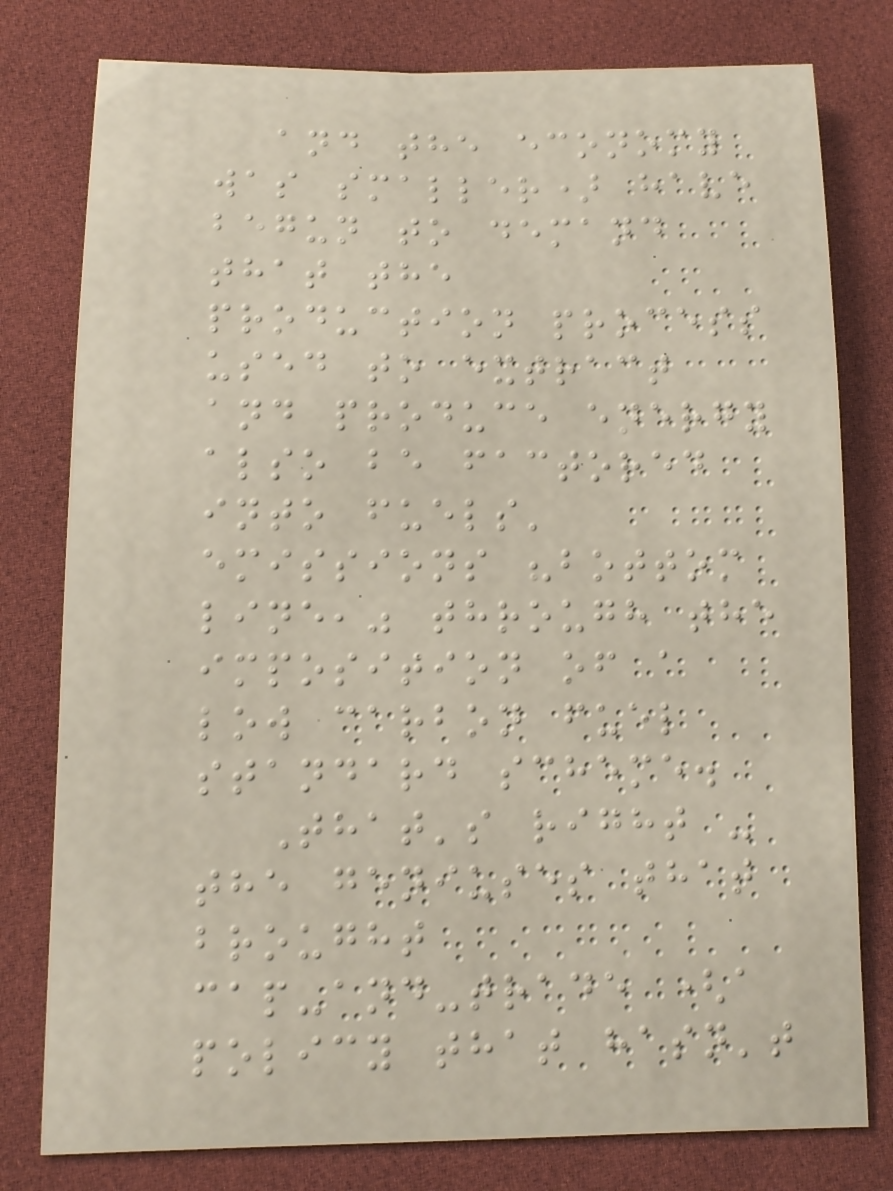and the economy
was smaller) have
begun to demand
that the
production process
used to extract
and produce energy
also be factored
into fuels'
emissions "bottom
line," through the
imposition of a
low carbon fuel
standard scheme.
That's right -
the geniuses that
brought
cap-and-trade (a
policy that hasn't
